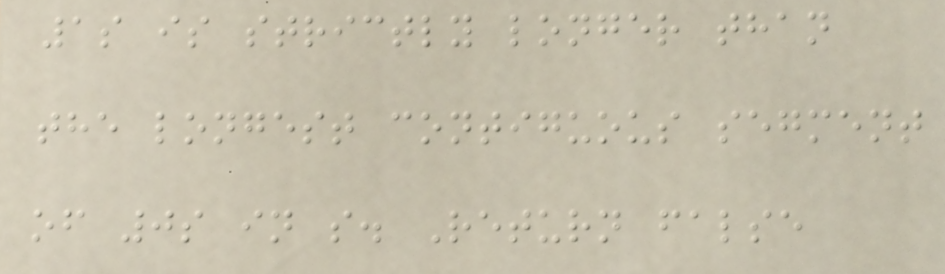1s is strictly longer than
the longest contiguous segment
of 0s in s. Return false
